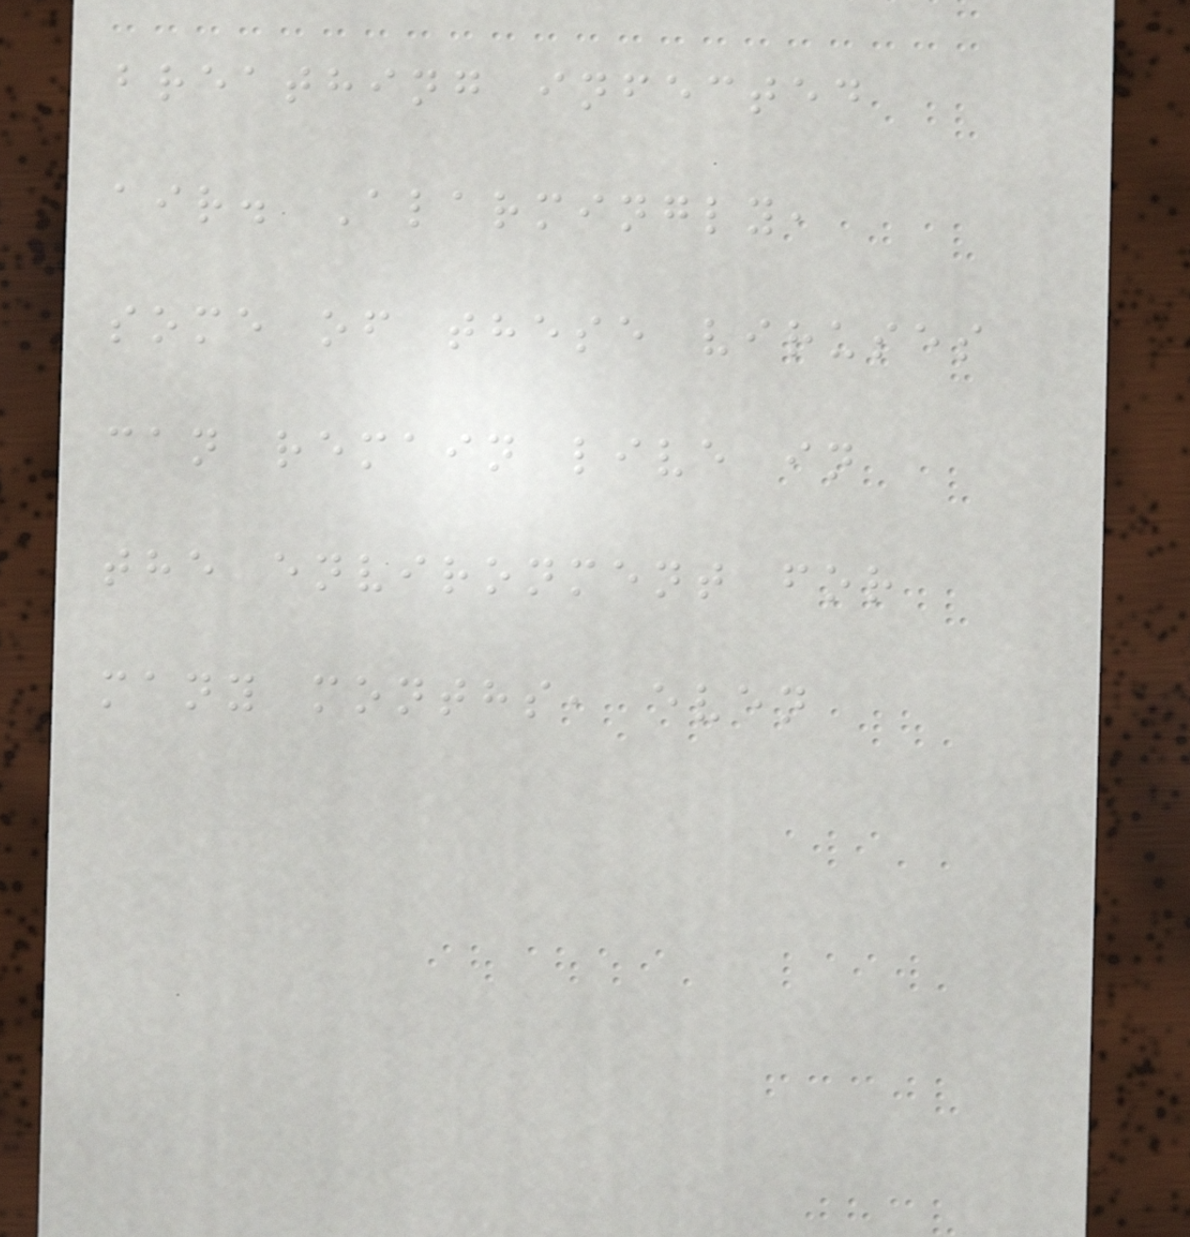breathing infected
air. Alarmingly,
some of these viruses
can remain live in
the environment for
many months, even
